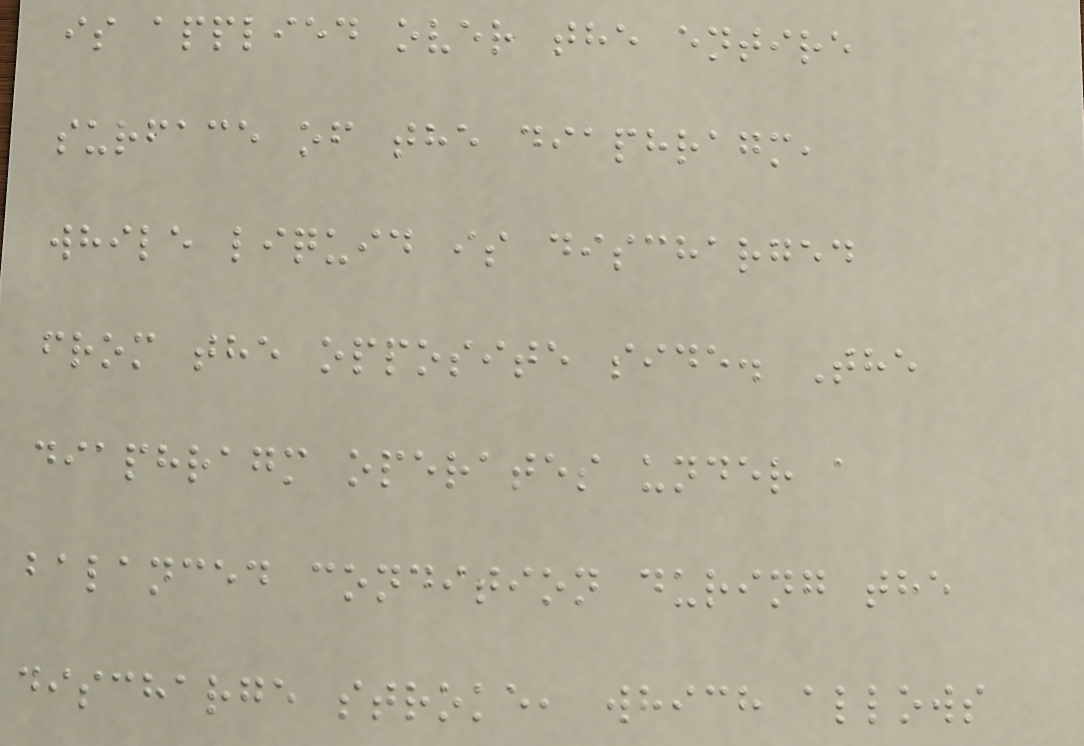is applied over the entire
surface of the diaphragm,
while liquid is discharged
from the opposite side. The
diaphragm operates under a
balanced condition during the
discharge stroke, which allows
